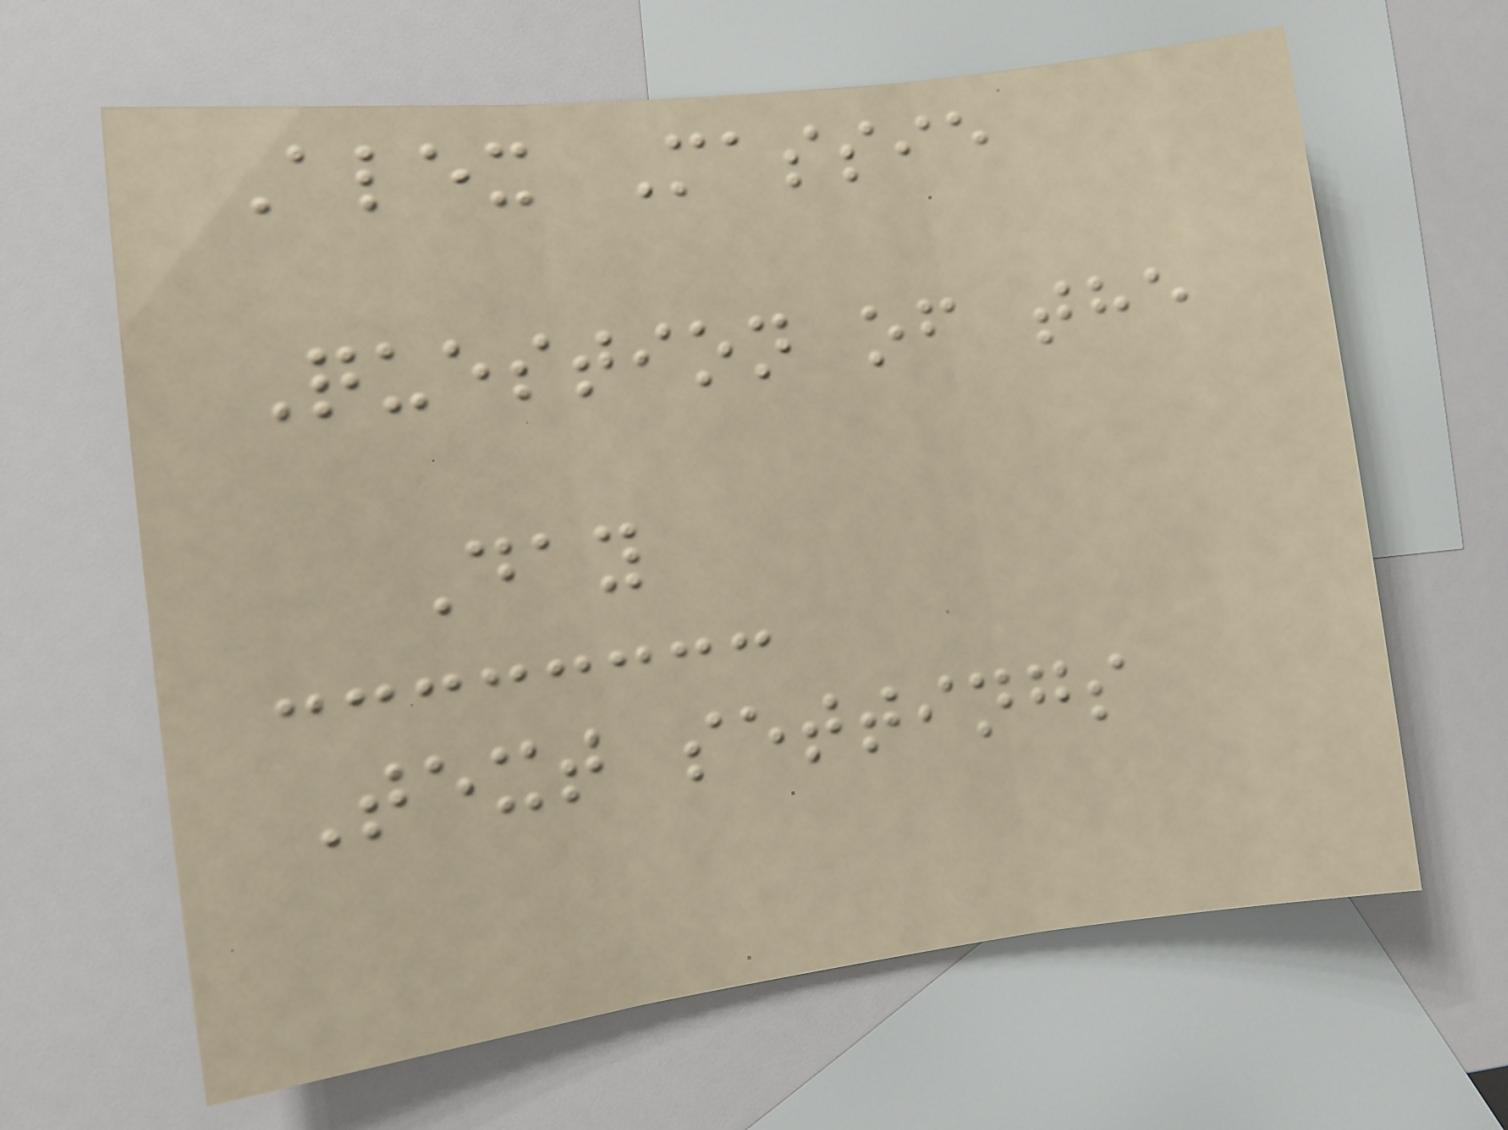Alex Massie
Question of the
Day
Text settings
